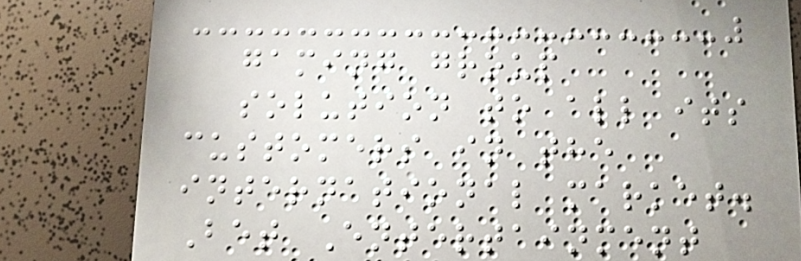gaming group
solution to all its
customers in the
international market.
Bet Entertainment
